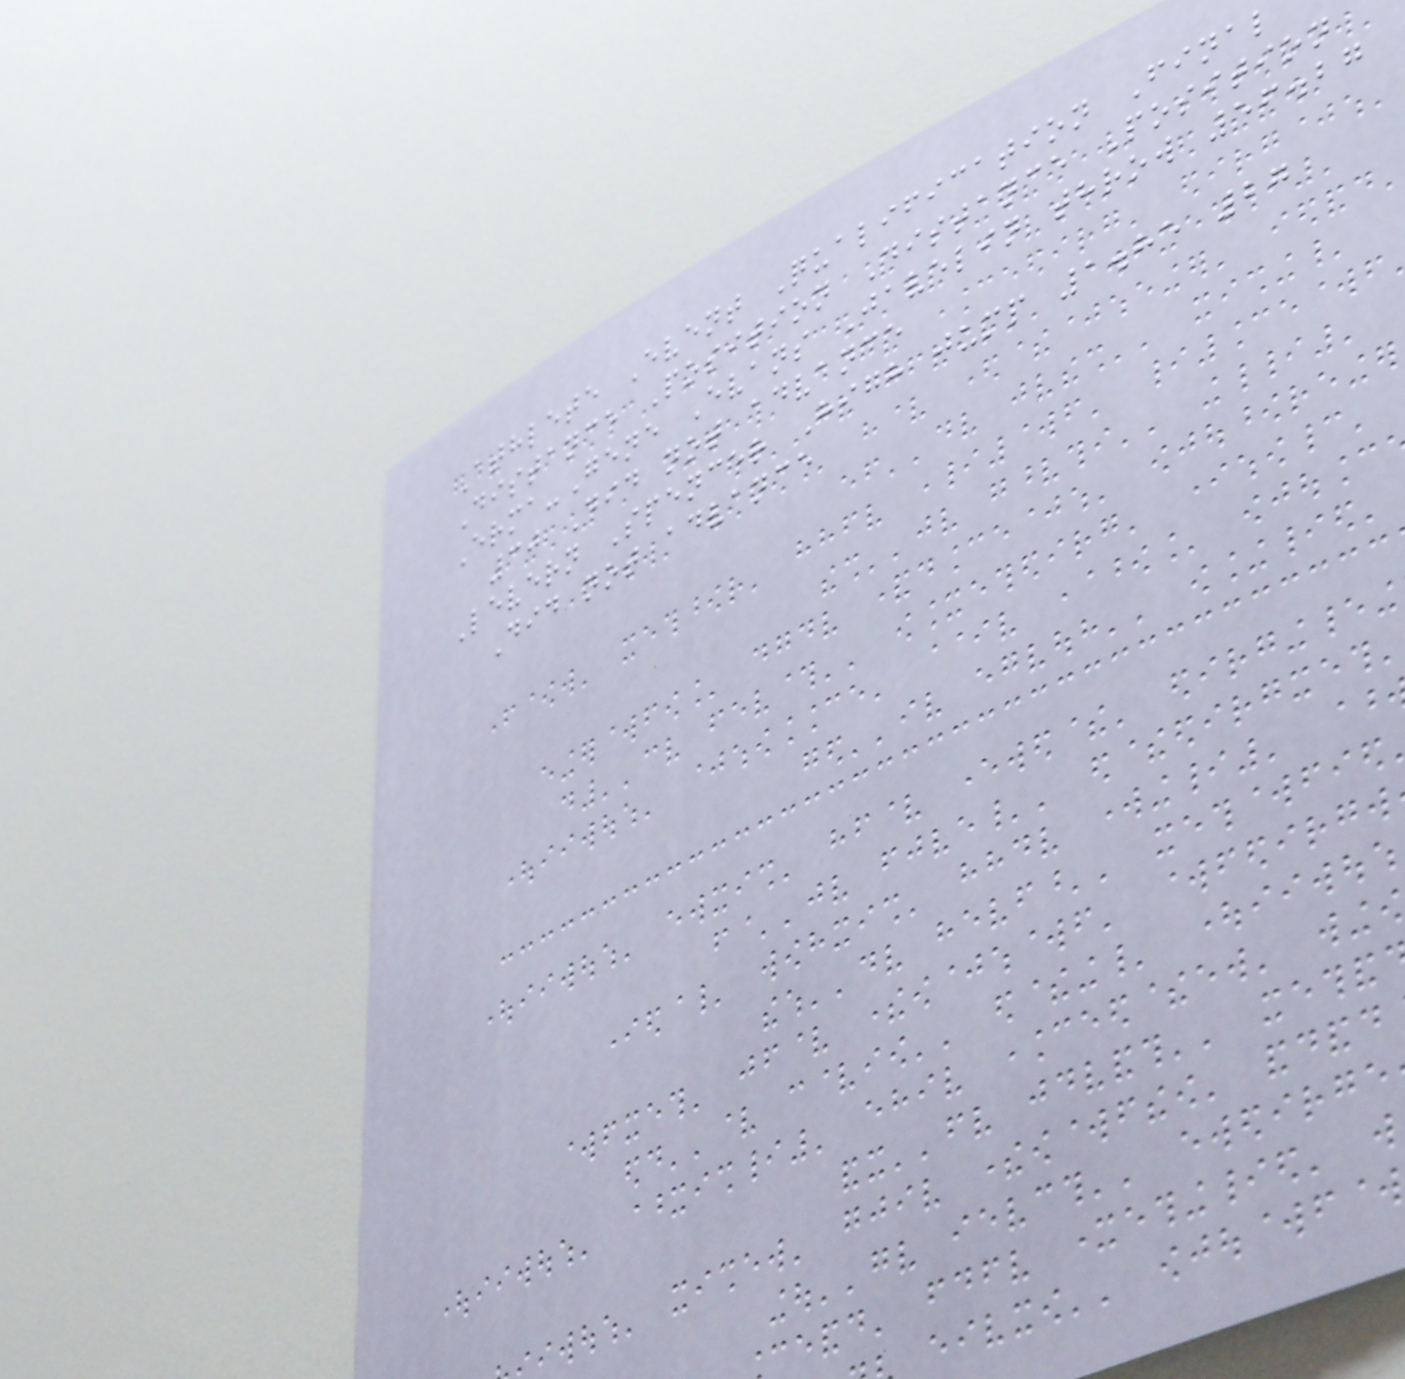Athlete Event Qualification Final
Distance Position Distance Position
Erma-Gene Evans Javelin throw 56.27
30 Did not advance
Levern Spencer High jump 1.85 27
Did not advance
